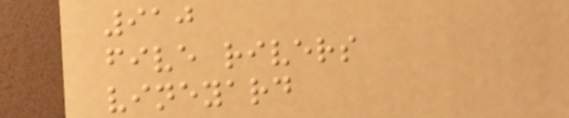910
five rivers
vineyard
